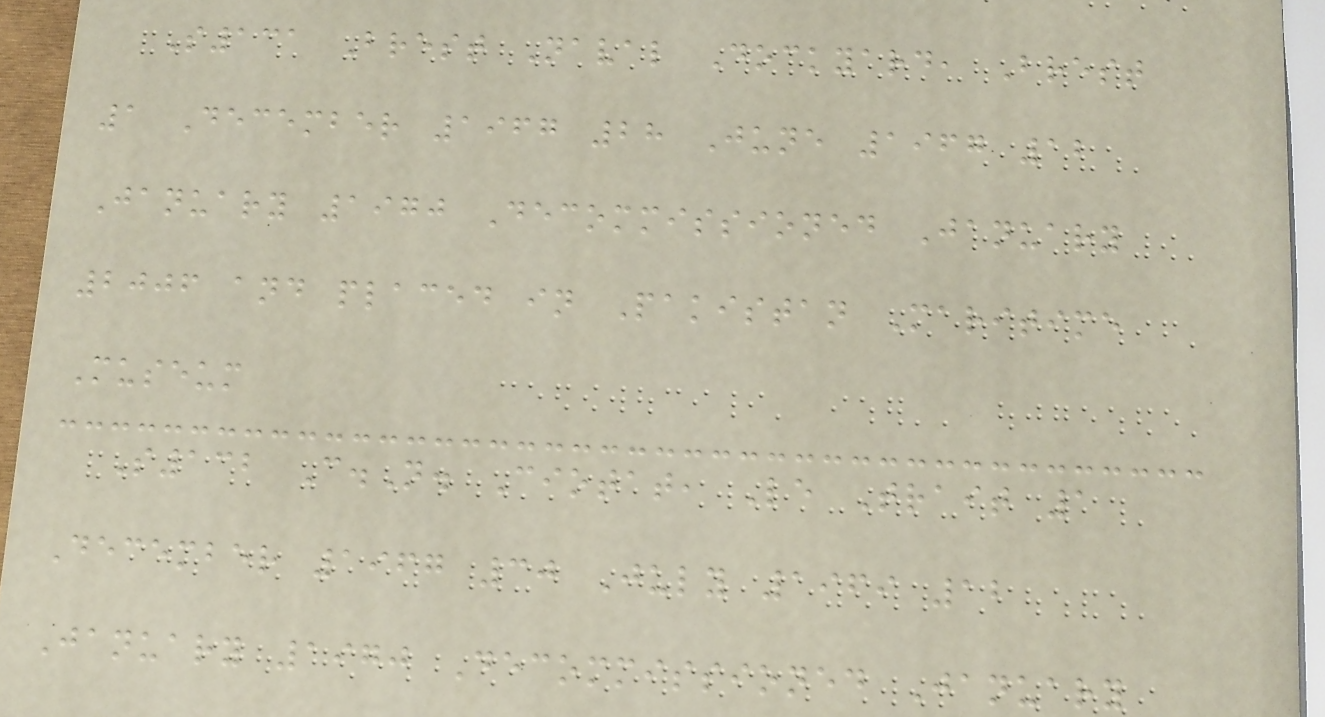S131 Brest Naval Dockyard, Brest
1 December 1967 28 June 1967 12
January 1970 Decommissioned January
2006 and placed in Pakistan Maritime
Museum
S132 C.N. Ciotat, Le Trait 1
December 1967 30 July 1969 12
January 1970 Decommissioned January
